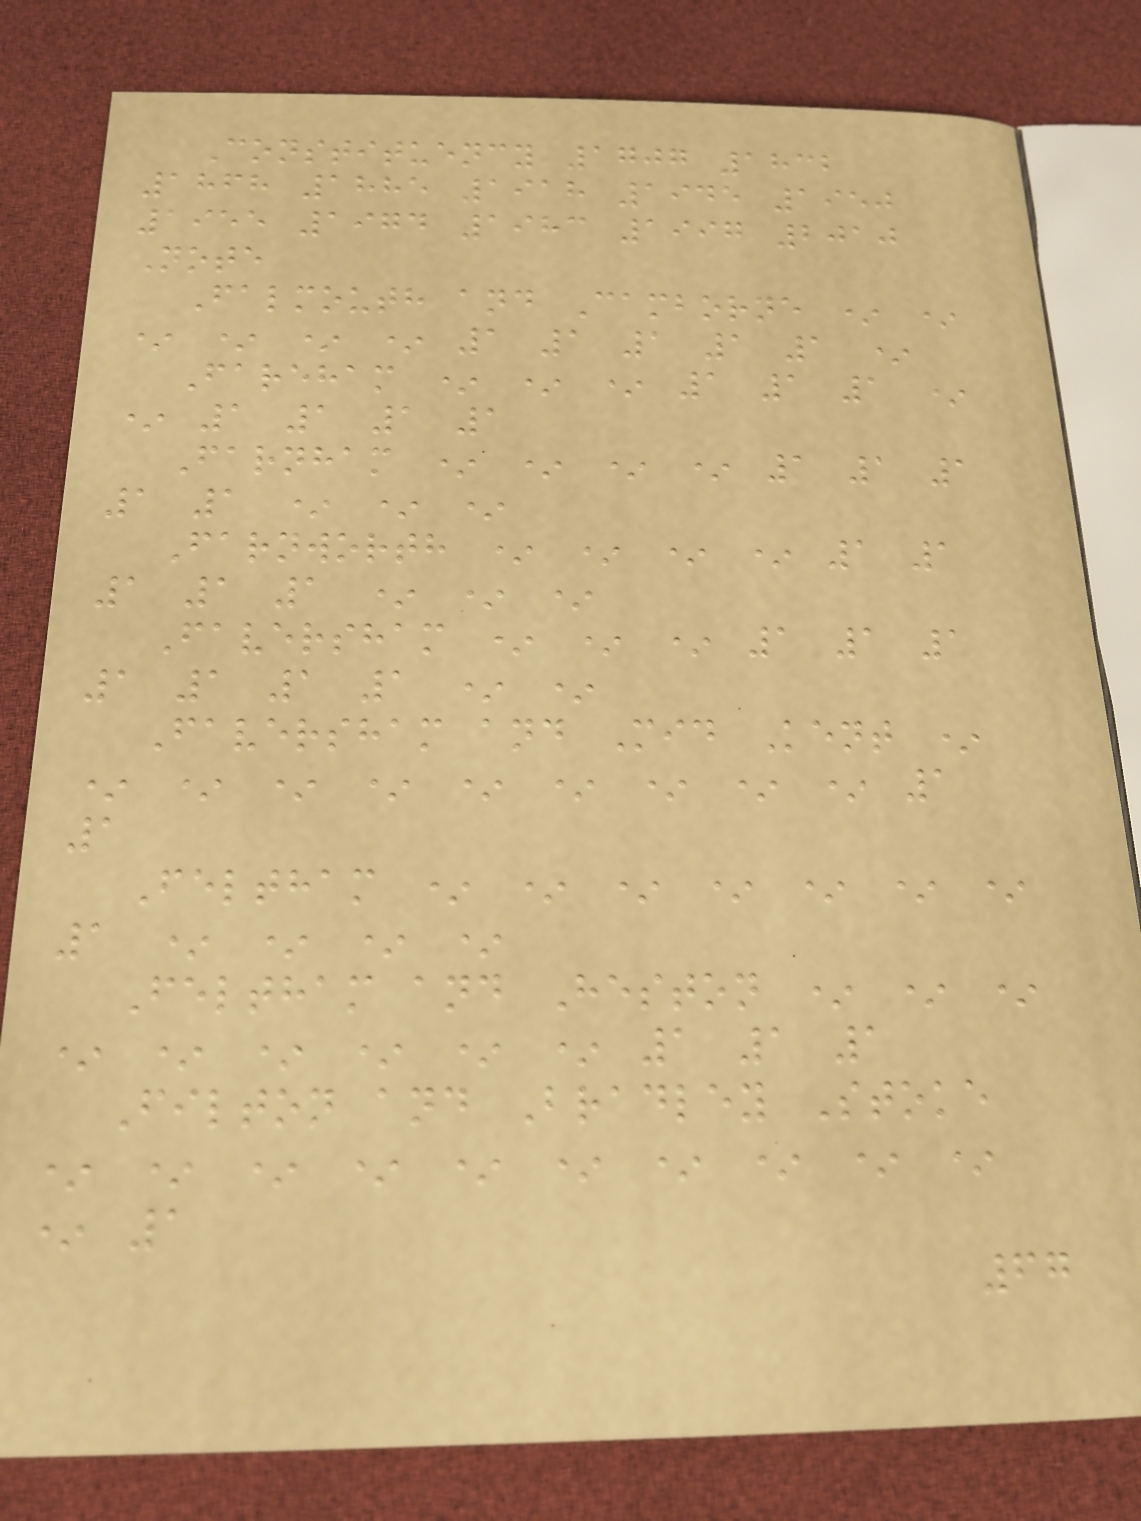Constituency 1707 1832
1868 1885 1918 1945 1950
1955 1974 1983 1997 2010
Note
Falmouth and Camborne * *
* * * * 1 1 1 1 1 *
Fareham * * * 1 1 1 *
* 1 1 1 1
Farnham * * * * 1 1 1
1 1 * * *
Farnworth * * * * 1 1
1 1 1 * * *
Faversham * * * 1 1 1
1 1 1 1 * *
Faversham and Mid Kent *
* * * * * * * * * 1
1
Feltham * * * * * * *
1 * * * *
Feltham and Heston * * *
* * * * * * 1 1 1
Filton and Bradley Stoke
* * * * * * * * * *
* 1
67
